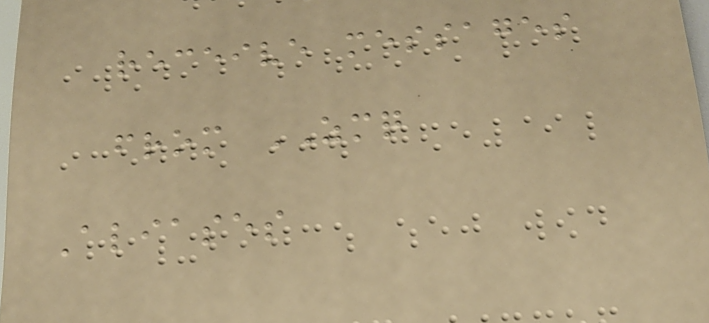receive messages
from ZMQ
Aliases
